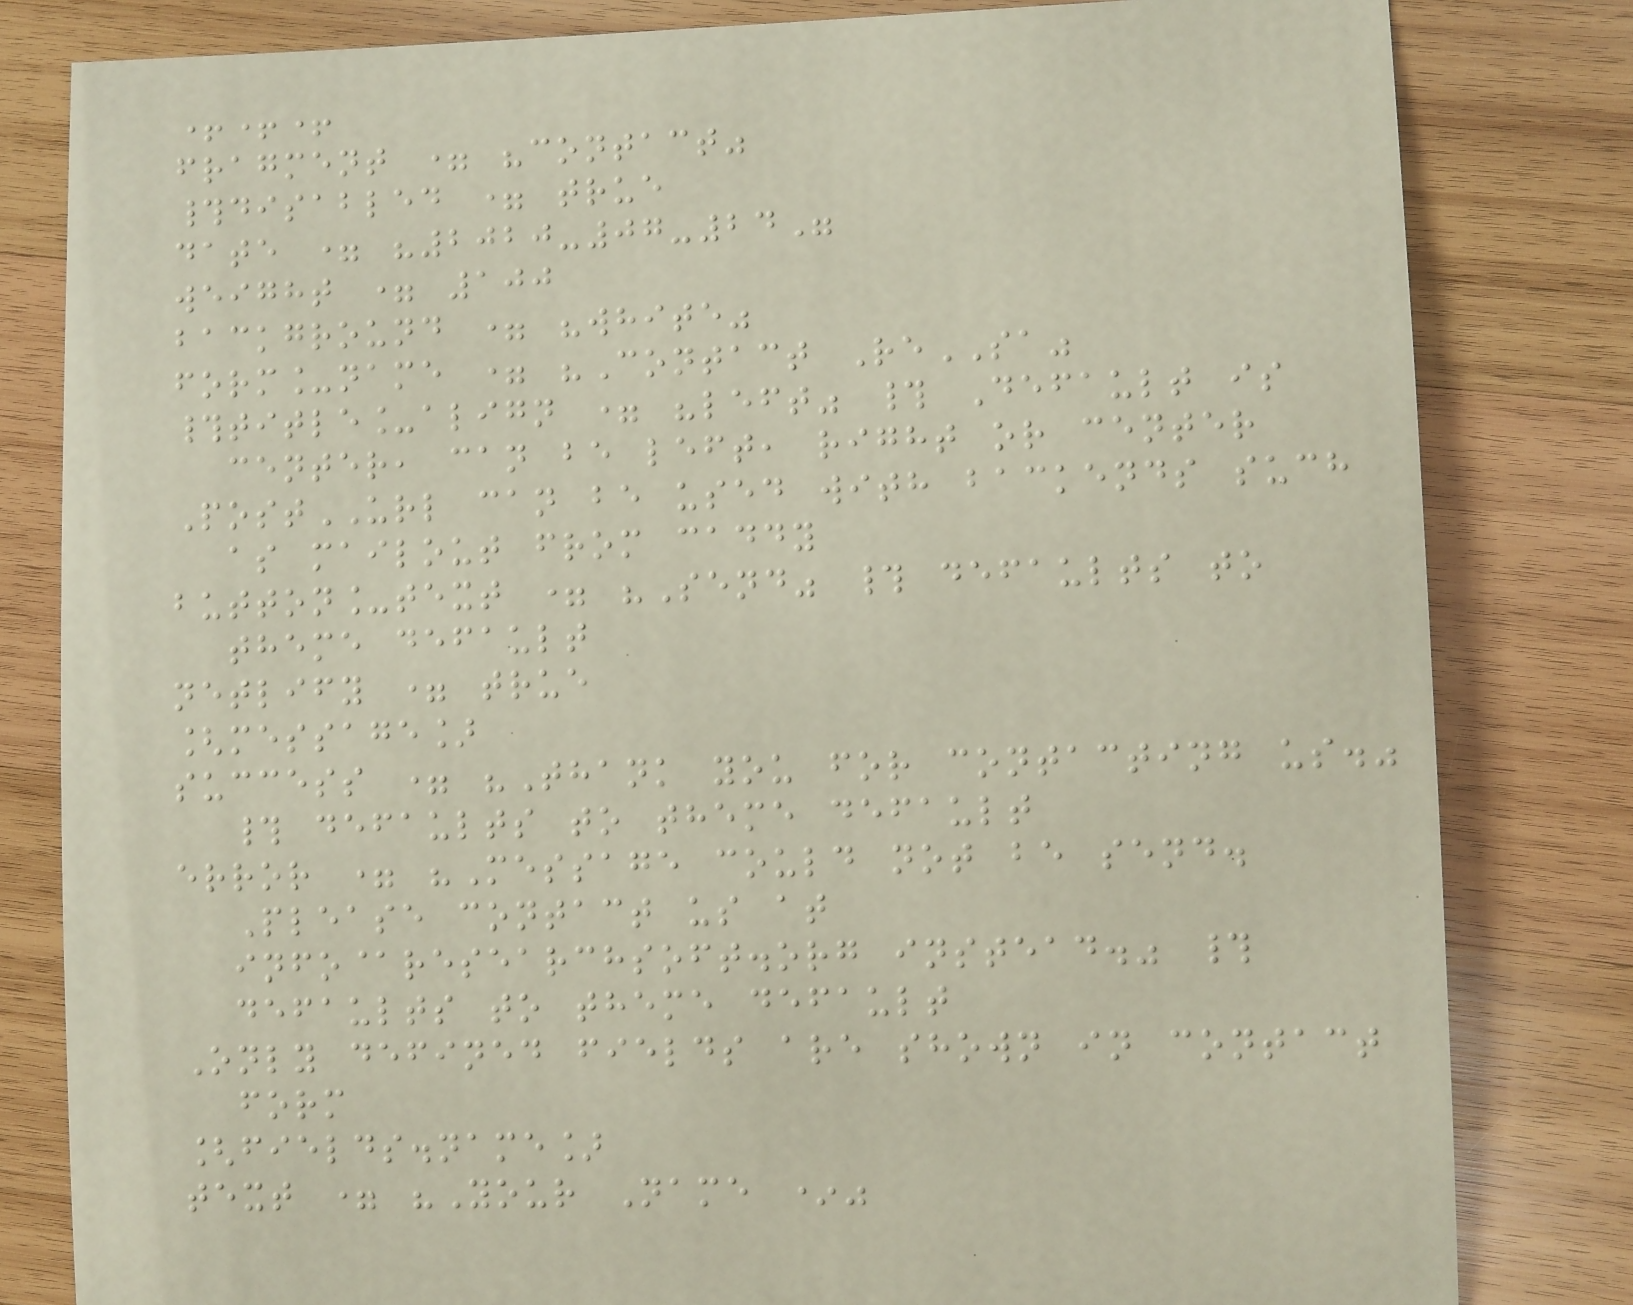+++
fragment = "contact"
#disabled = true
date = "2020-07-24"
weight = 100
background = "white"
form_name = "Contact ReSA"
#title_align = "left" # Default is
center, can be left, right or center
PostURL can be used with backends such
as mailout from caddy
button_text = "Send" # defaults to
theme default
netlify = true
[message]
success = "Thank you for contacting us."
# defaults to theme default
error = "Message could not be send.
Please contact us at
info@researchsoft.org instead." #
defaults to theme default
Only defined fields are shown in contact
form
[fields.name]
text = "Your Name *"
